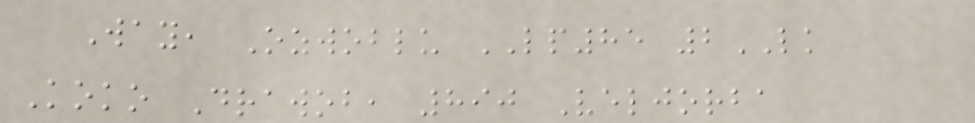Way, Ozwoblu LP85 2LK
Koko Drawob, 890 Veljorba
